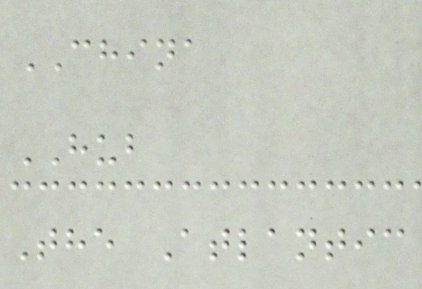CHINA
HUB
The Atlantic
